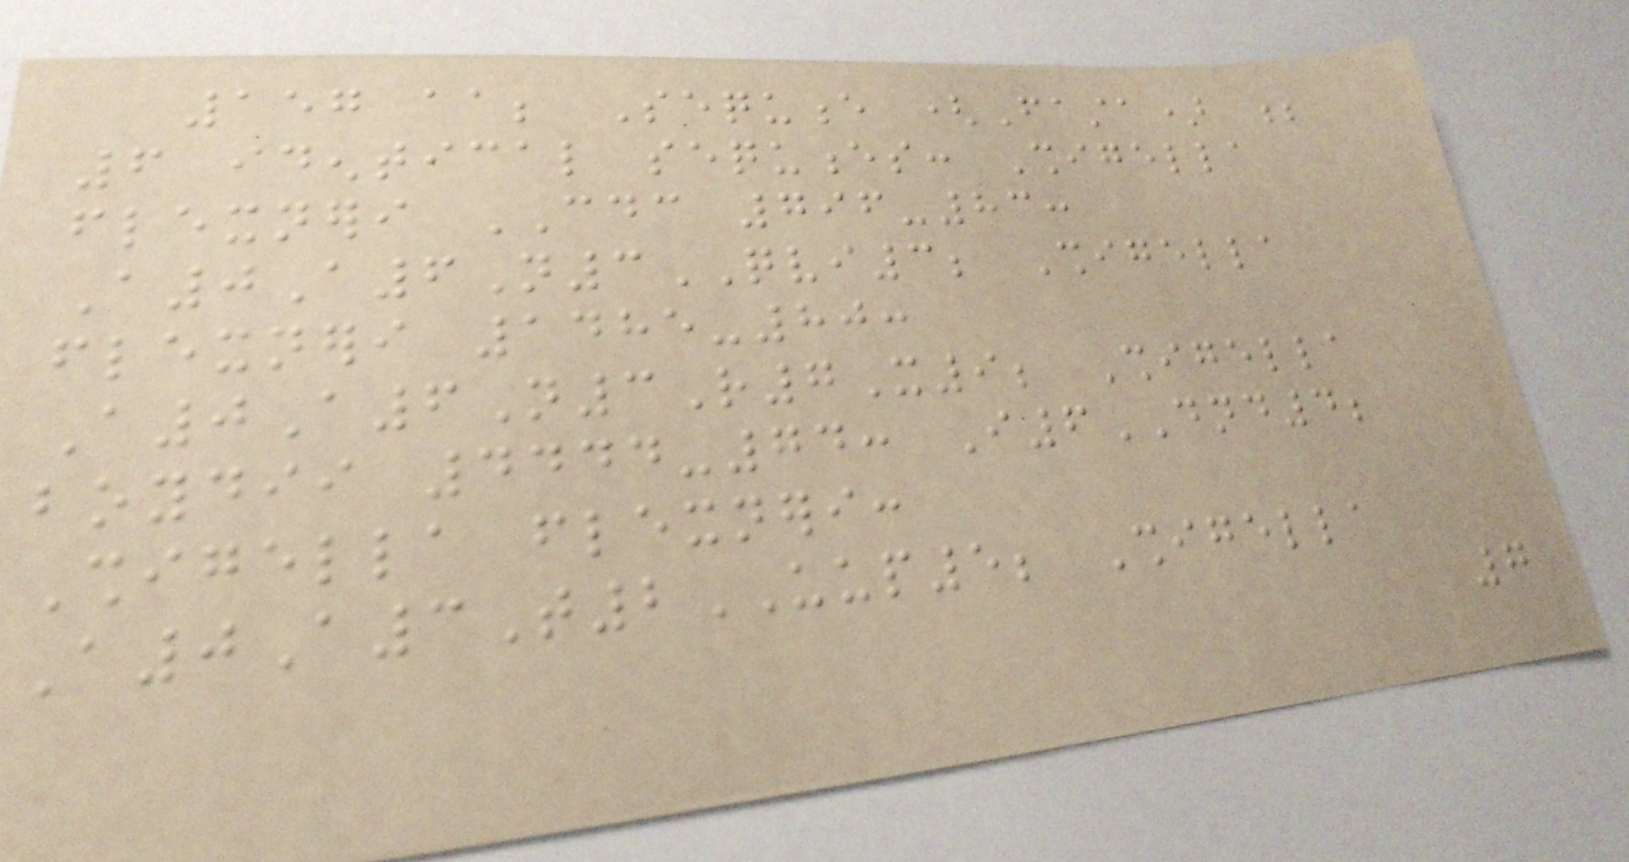157 aa; Sequence (Fasta) ;
6 identical sequences: Shigella
flexneri CDC 796-83:
A0A6N3QVI3; Shigella
flexneri 1485-80:
A0A6N3R7X9; Shigella
boydii 4444-74: I6DND4;
Shigella flexneri:
A0A3T2UUP5; Shigella
7
